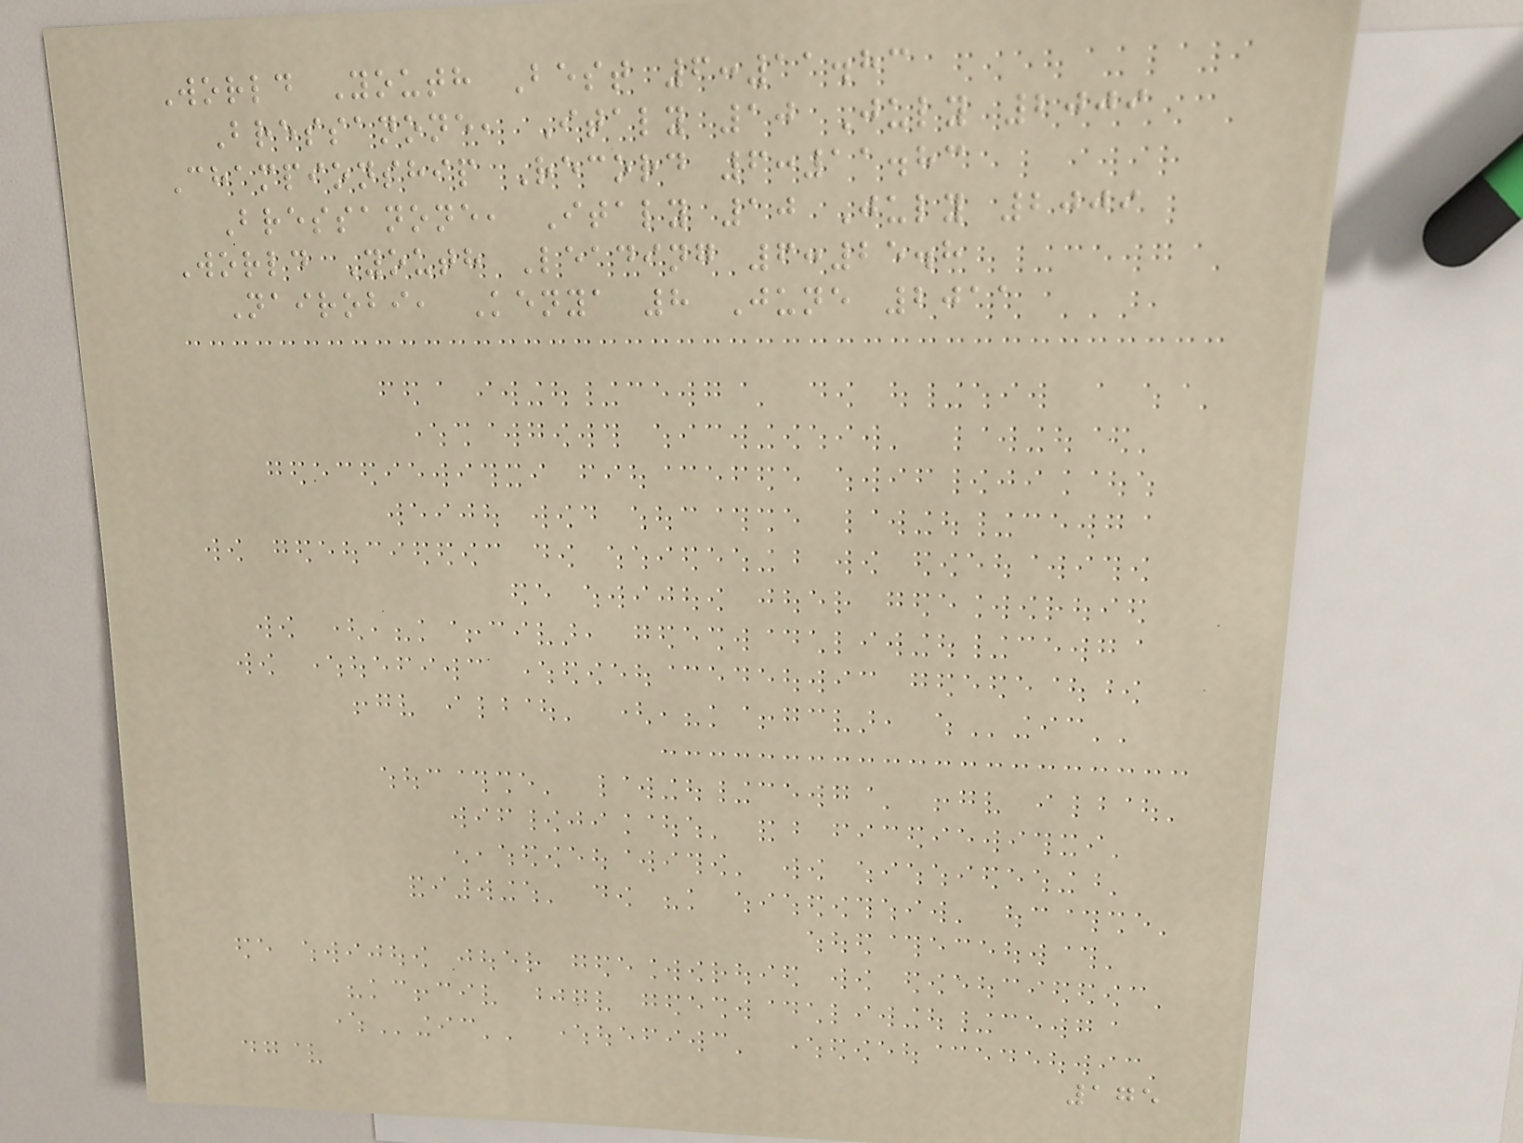World Youth Best 6:11.83
Bressanone, Italy 10 July 2009
Championship Record 6:11.83
Bressanone, Italy 10 July 2009
World Youth Leading 6:25.8
Nairobi, Kenya 8 June 2011
175
